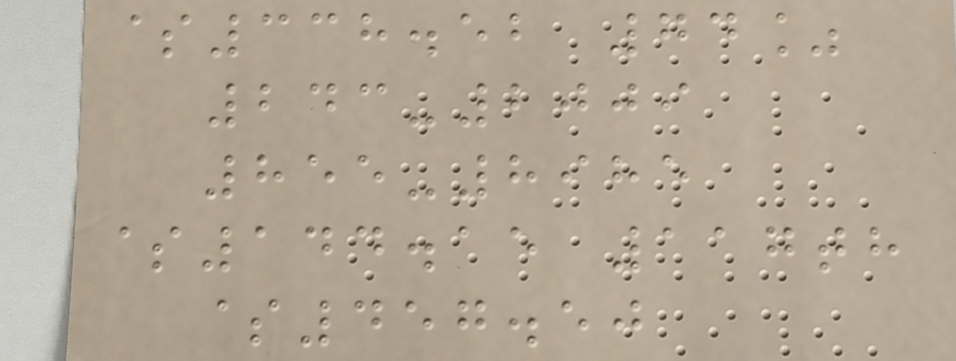$338.52 74%
243-2009
855-8985
$144.15 117th
$457.50
